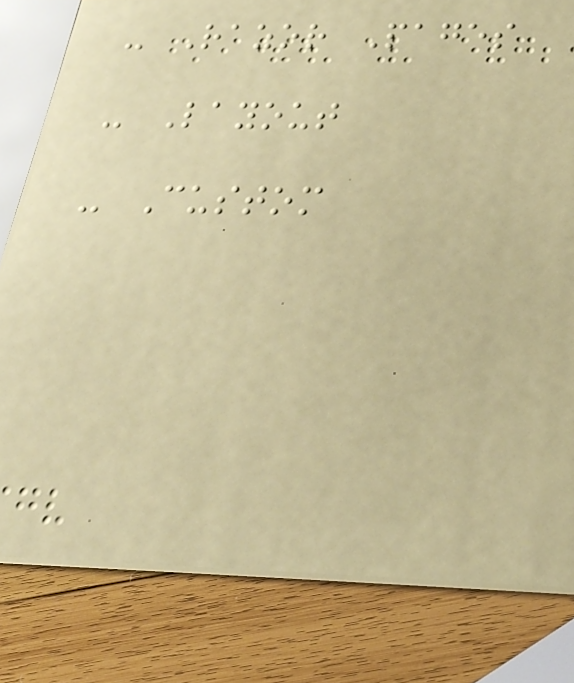- Razor Pages
- Layout
- Custom
